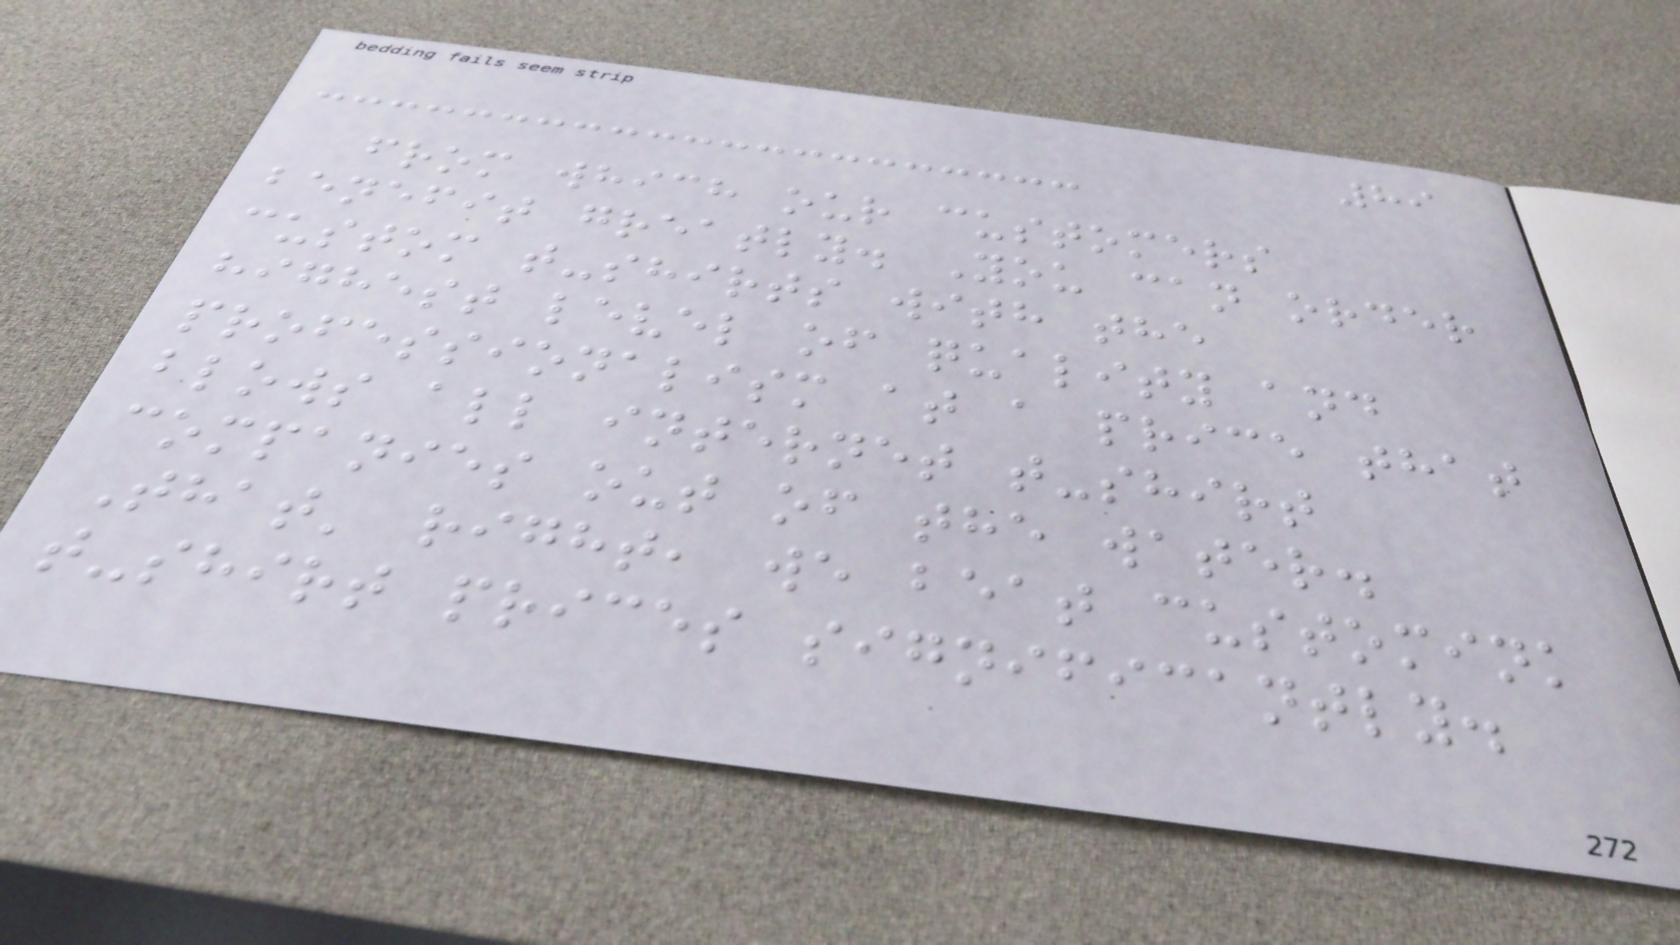89
from which our customers
benefit greatly. You can order
custom t-shirts with the
highest level of quality and
professionalism at a price that
blows all internet t-shirt
companies out of the water.
That' right, we beat customink
t-shirt prices significantly.
